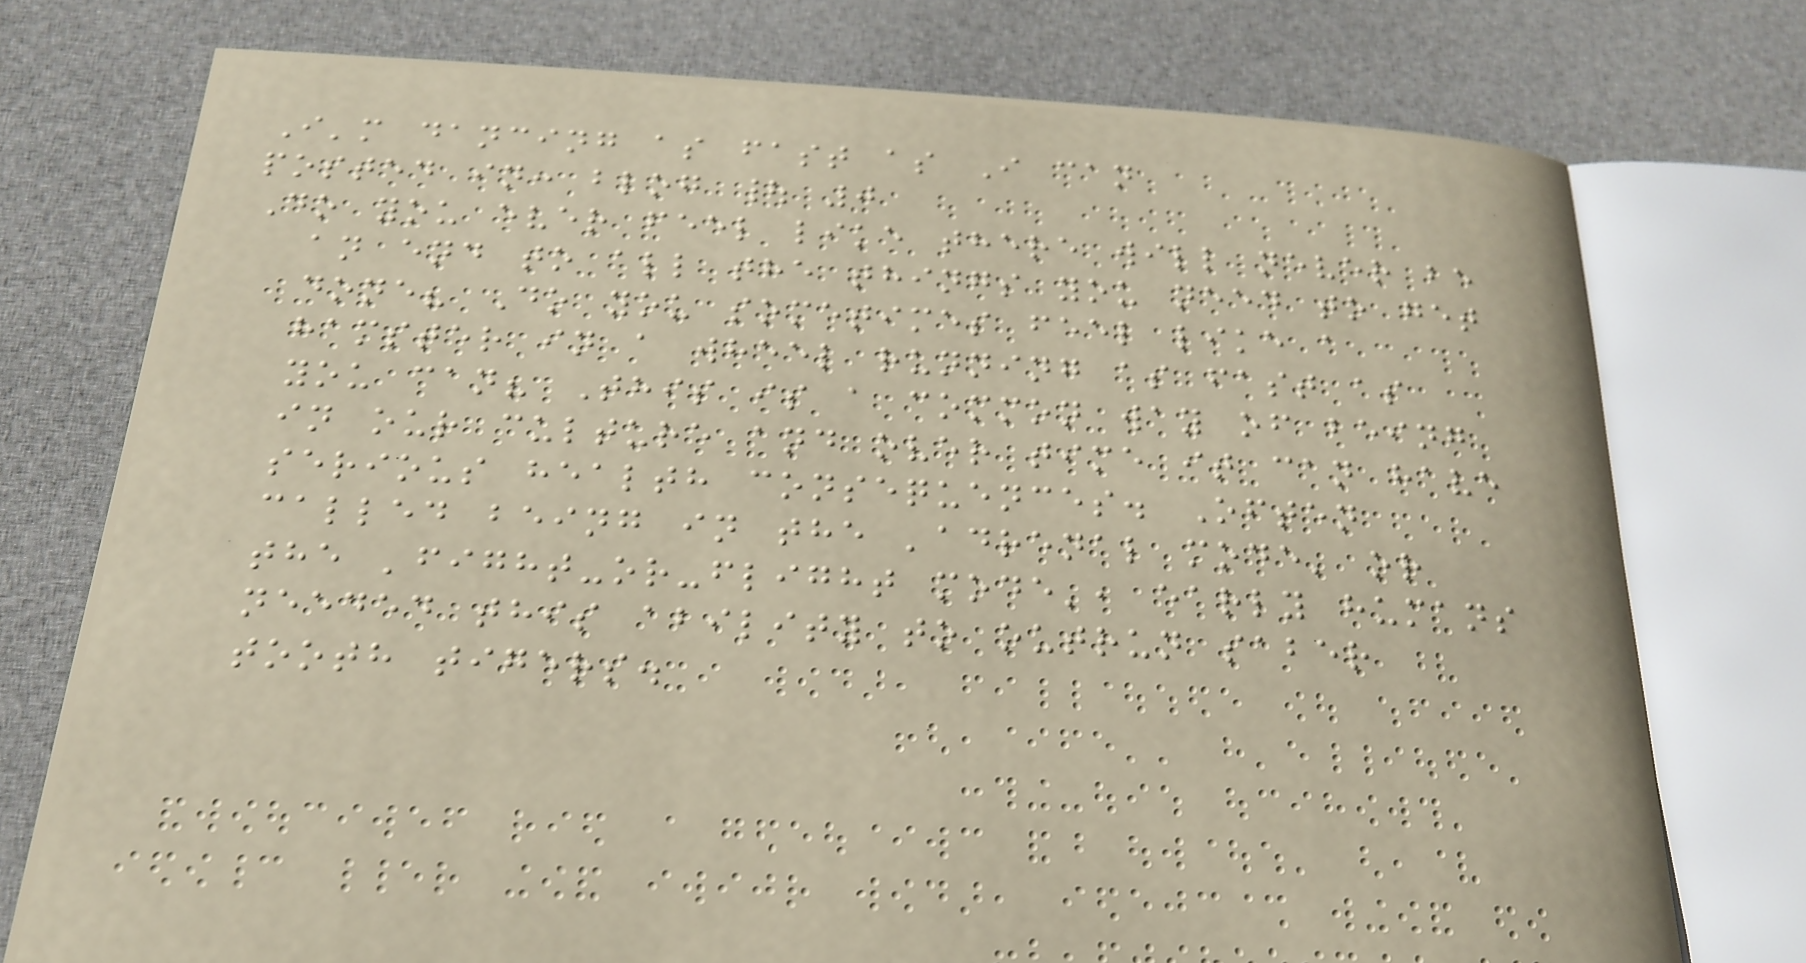I'm dancing as fast as I can
posted in: blog | 0
Do you ever feel like there will never be
an end to all the things you need to get
done? Do you sometimes feel like a
hamster in a wheel running as fast as
you can? This is a common way of being
in our culture and over time it can have
serious health consequences. Often
called being in the 'adrenal mode' or
the 'fight-or-flight mode', early humans
needed this ability to outrun saber
tooth tigers.
